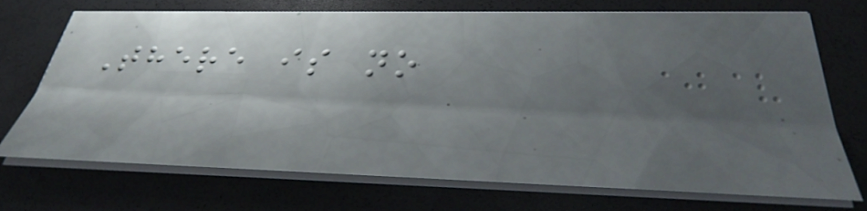There is no
